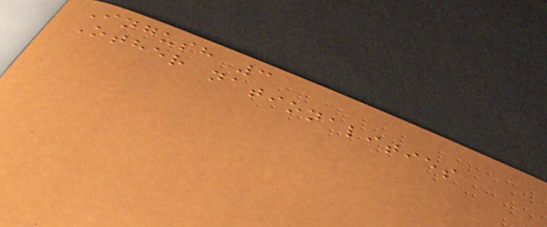Ingush 3
Other nationalities
